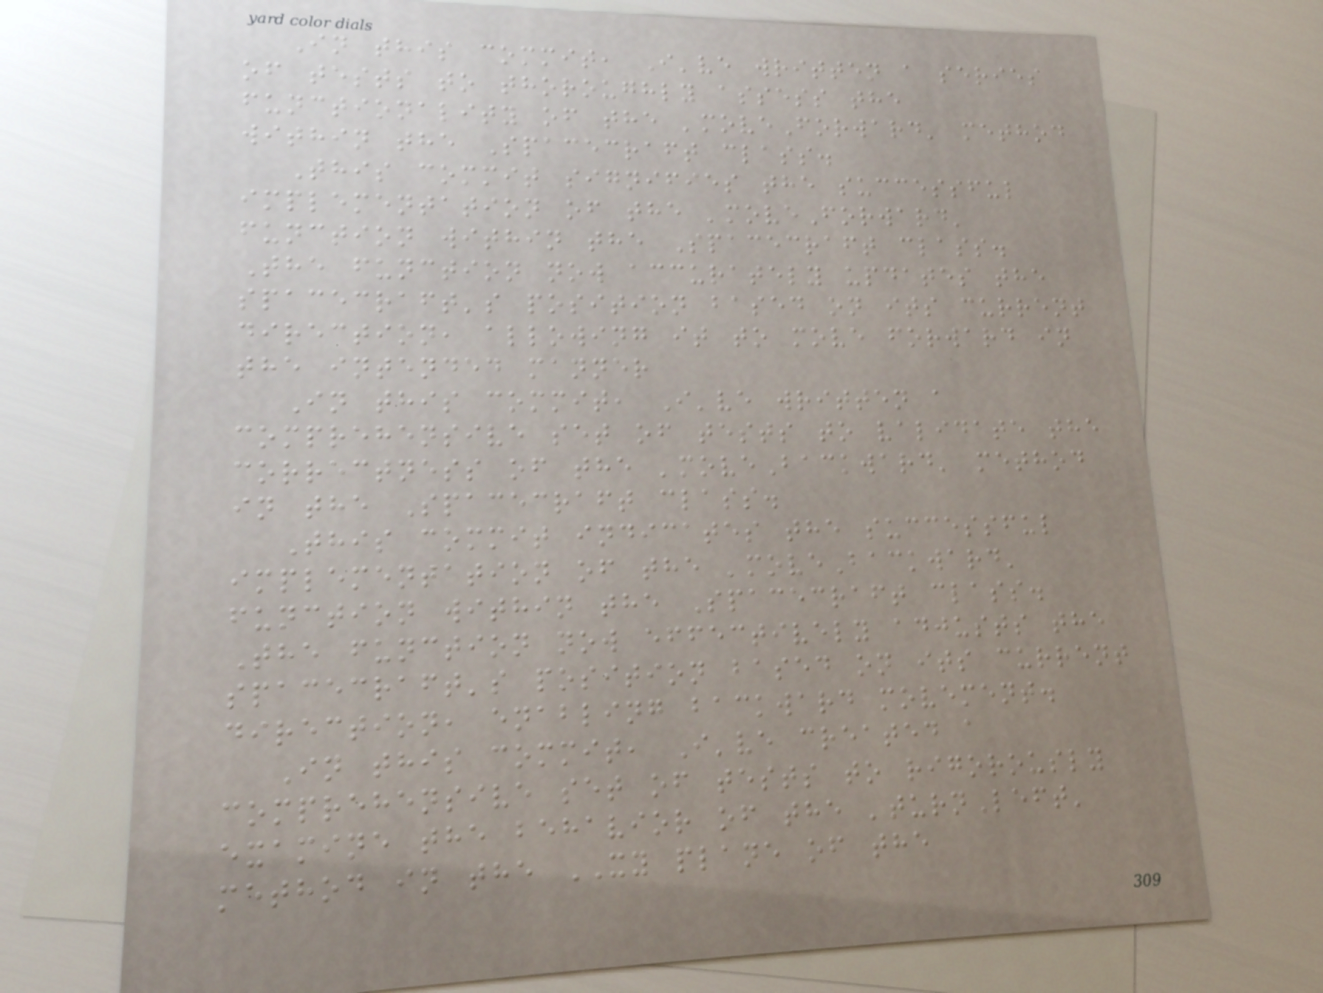In this commit, I've written a series
of tests to thoroughly assess the
functionality of the 'moveForward' method
within the Spacecraft class.
This commit signifies the successful
implementation of the 'moveForward'
function within the Spacecraft class.
The function now accurately updates the
spacecraft's position based on its current
direction, allowing it to move forward in
the intended manner
In this commit, I've written a
comprehensive set of tests to validate the
correctness of the 'moveBackward' method
in the Spacecraft class.
This commit indicates the successful
implementation of the 'moveBackward'
function within the Spacecraft class.
The function now effectively adjusts the
spacecraft's position based on its current
direction, enabling backward movement.
In this commit, I've created a
comprehensive set of tests to rigorously
examine the behavior of the 'turnLeft'
method in the XY plane of the
